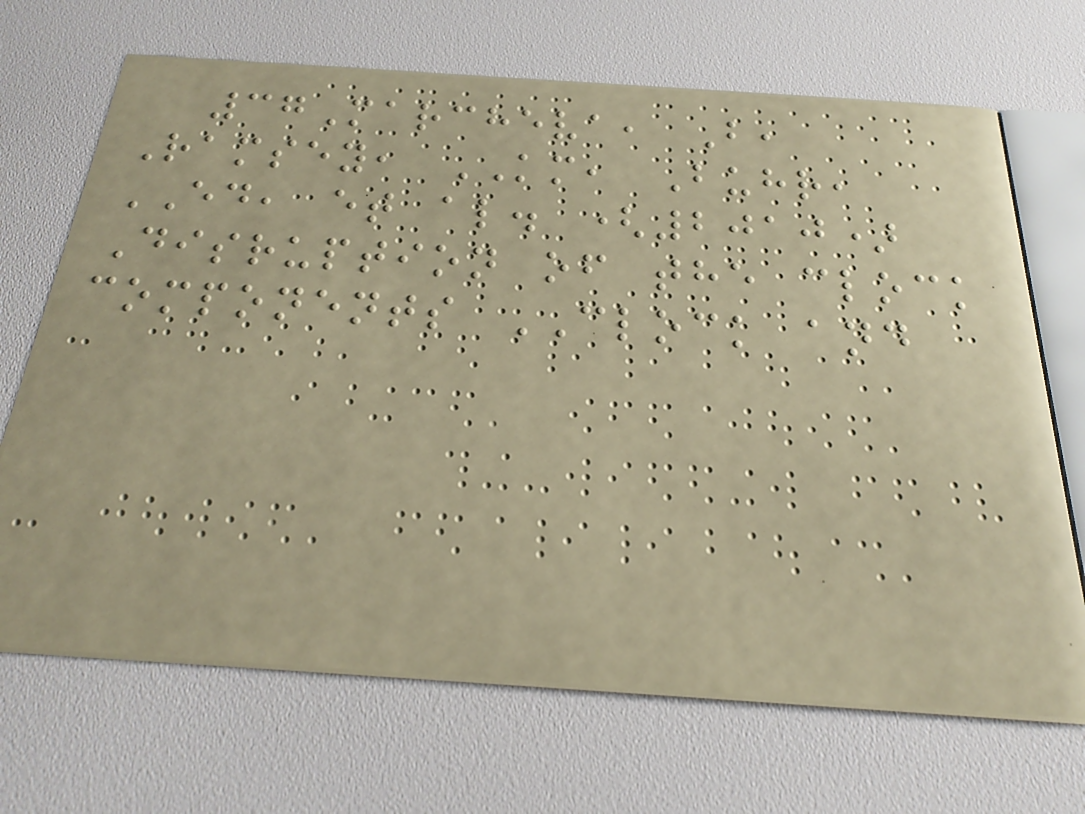37Marcheva, B,
Ramsey, KM, Buhr,
ED, et al. (2010)
Disruption of the clock
components CLOCK and
